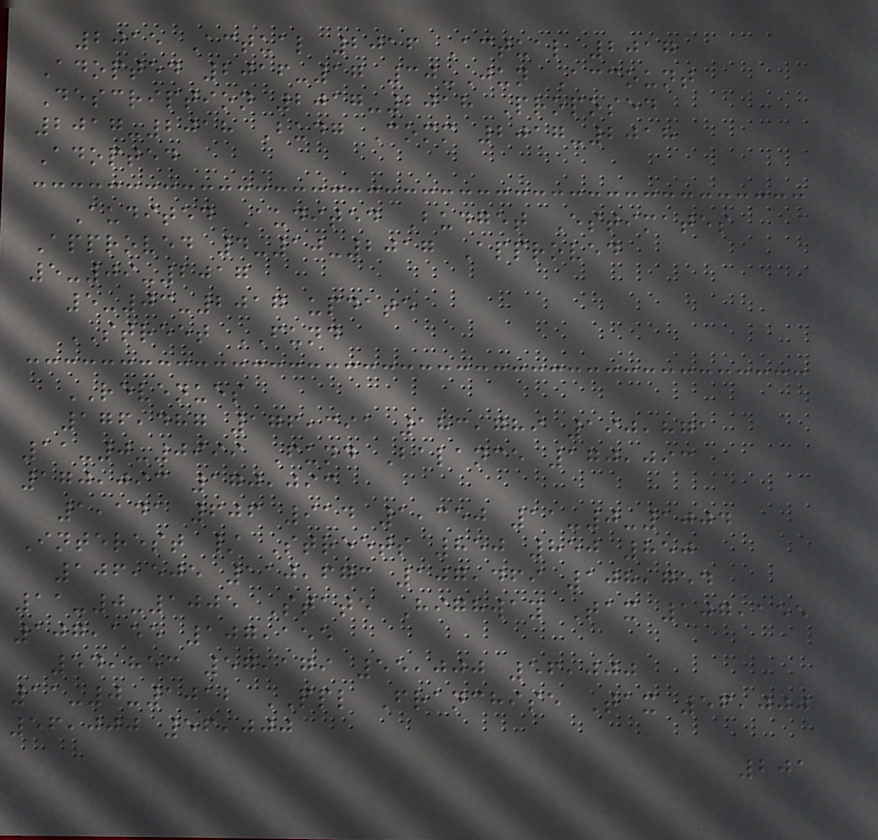2015 Actual 2016 Actual 2017
Adopted 2016-17 30-Jun Account
Description 2017-2018 Proposed
2017-2018 Budg Comm 2017-2018
Adopted
Audited Audited Budget Estimates
Approved 4-10-2017 Approved
5-09-2017
5-03-2017 update
STREET FUND
REVENUES
176,487 176,391 183,789 190,871
11-0-0999 Fund Balance 170,093
170,093 170,093
1,141 606 914 1,350 11-0-1004
Interest / Streets 850 850 850
106,505 110,673 107,469 108,754
11-0-1005 State Highway Tax 107,155
107,155 107,155
54,853 57,179 55,000 56,000
11-0-1012 PPL Franchise Tax 56,000
56,000 56,000
201
